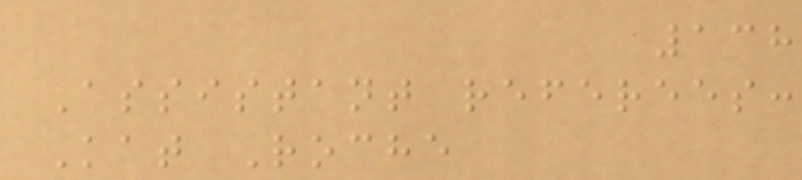138
Assistant referees:
Kat Roche
